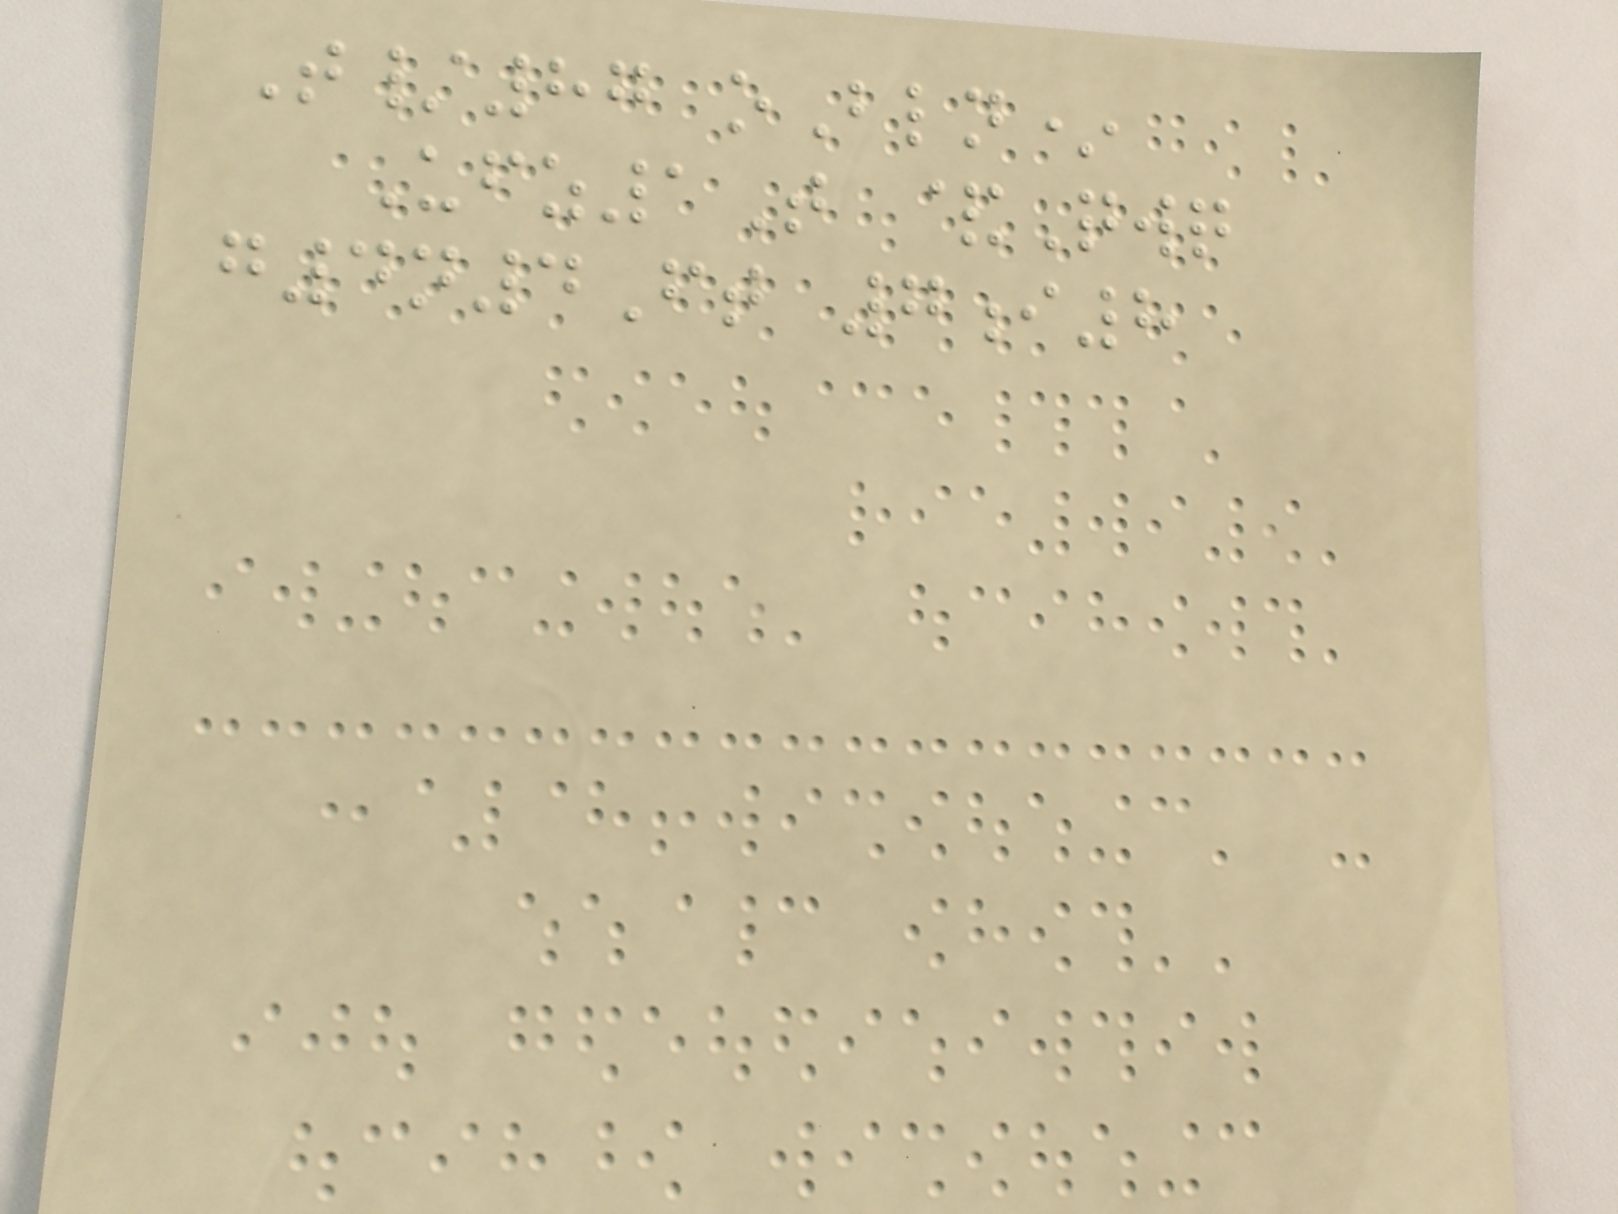T/87 oBln*
Ufz1T &Qwq
g4n4Ft 7i8
